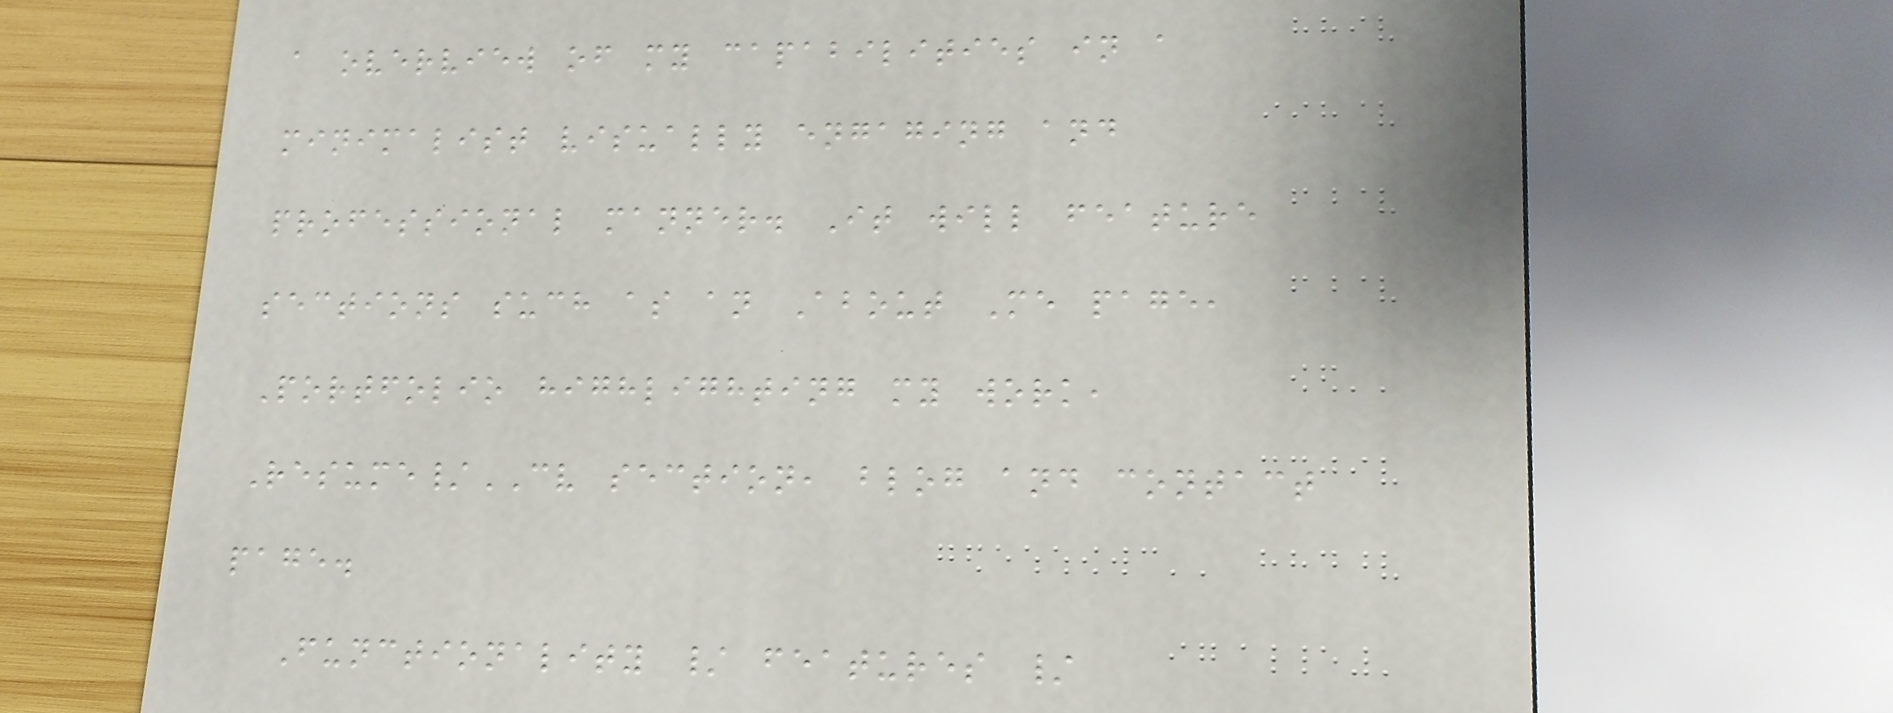a overview of my capabilities in a
minimalist visually engaging and
professional manner. It will feature
sections such as an About Me page,
Portfolio highlighting my work,
Resume/CV section, blog and contact
page.
Functionality / features /
